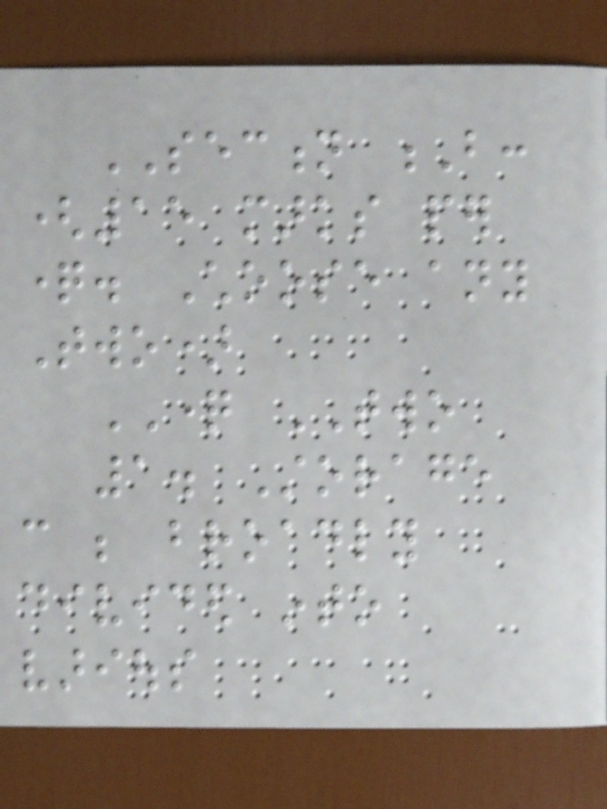SECTION B:
(15 marks per
question. Choose any
Two)
QUESTION TWO
1. Storage
can be broadly
divided into
various
